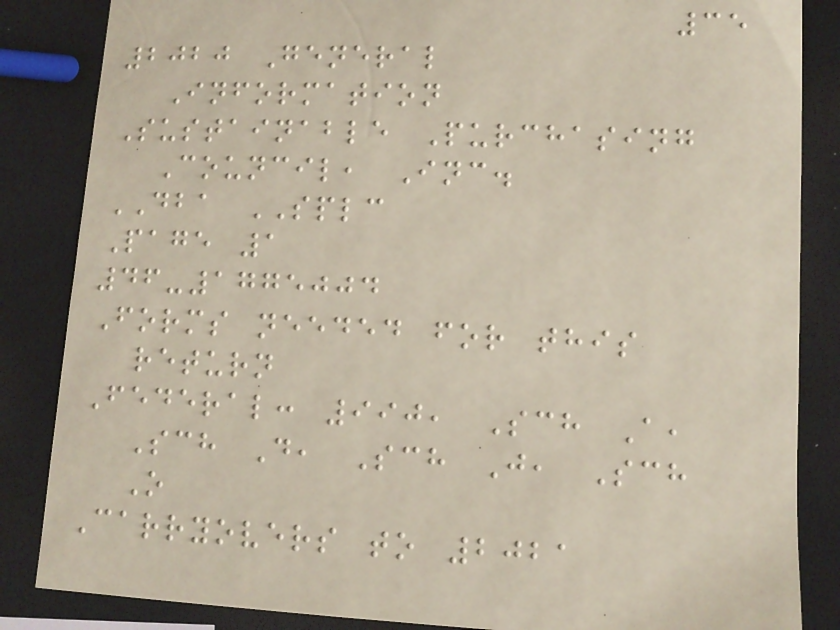35
2020 General
Information
Sustainable Purchasing
Council, Inc.
DBA SPLC
Page 1
46-1775004
Forms needed for this
return
Federal: 990, Sch A,
Sch D, Sch J, Sch
O
Carryovers to 2021
